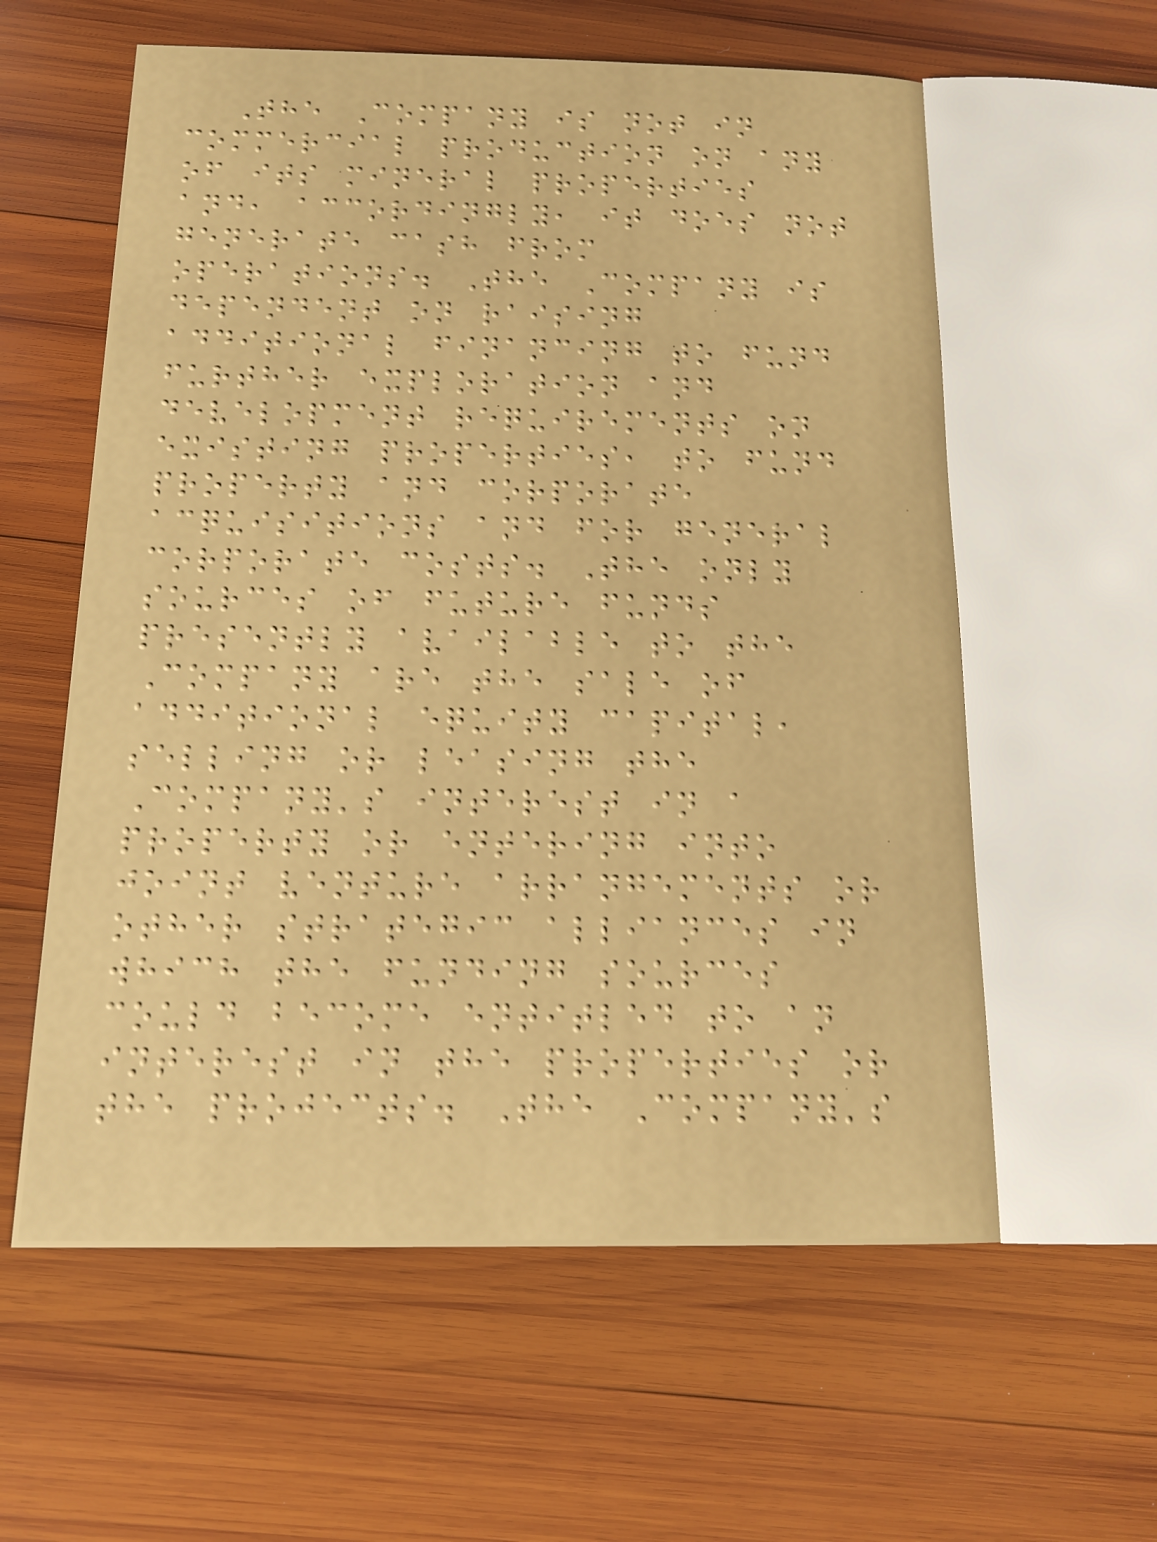The Company is not in
commercial production on any
of its mineral properties
and, accordingly, it does not
generate cash from
operations. The Company is
dependent on raising
additional financing to fund
further exploration and
development requirements on
existing properties, to fund
property and corporate
acquisitions and for general
corporate costs. The only
sources of future funds
presently available to the
Company are the sale of
additional equity capital,
selling or leasing the
Company's interest in a
property or entering into
joint venture arrangements or
other strategic alliances in
which the funding sources
could become entitled to an
interest in the properties or
the projects. The Company's
